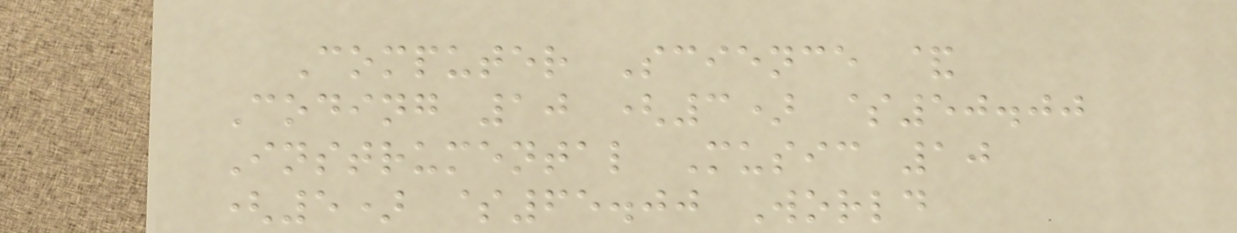Computer Science &
Coding 10 (3) $50.00
Instrumental Music 10
(5) $65.00 World
